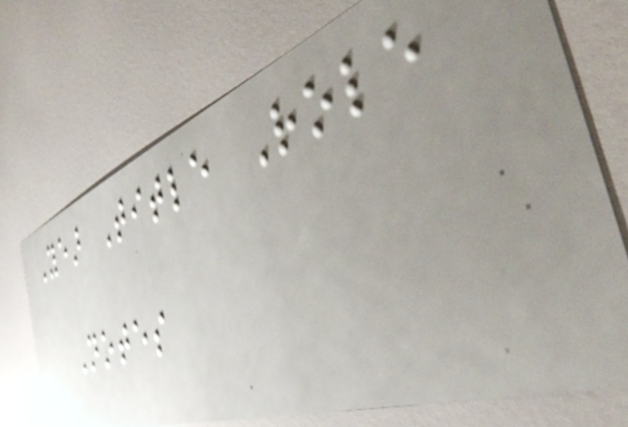Year Title Role
Notes
